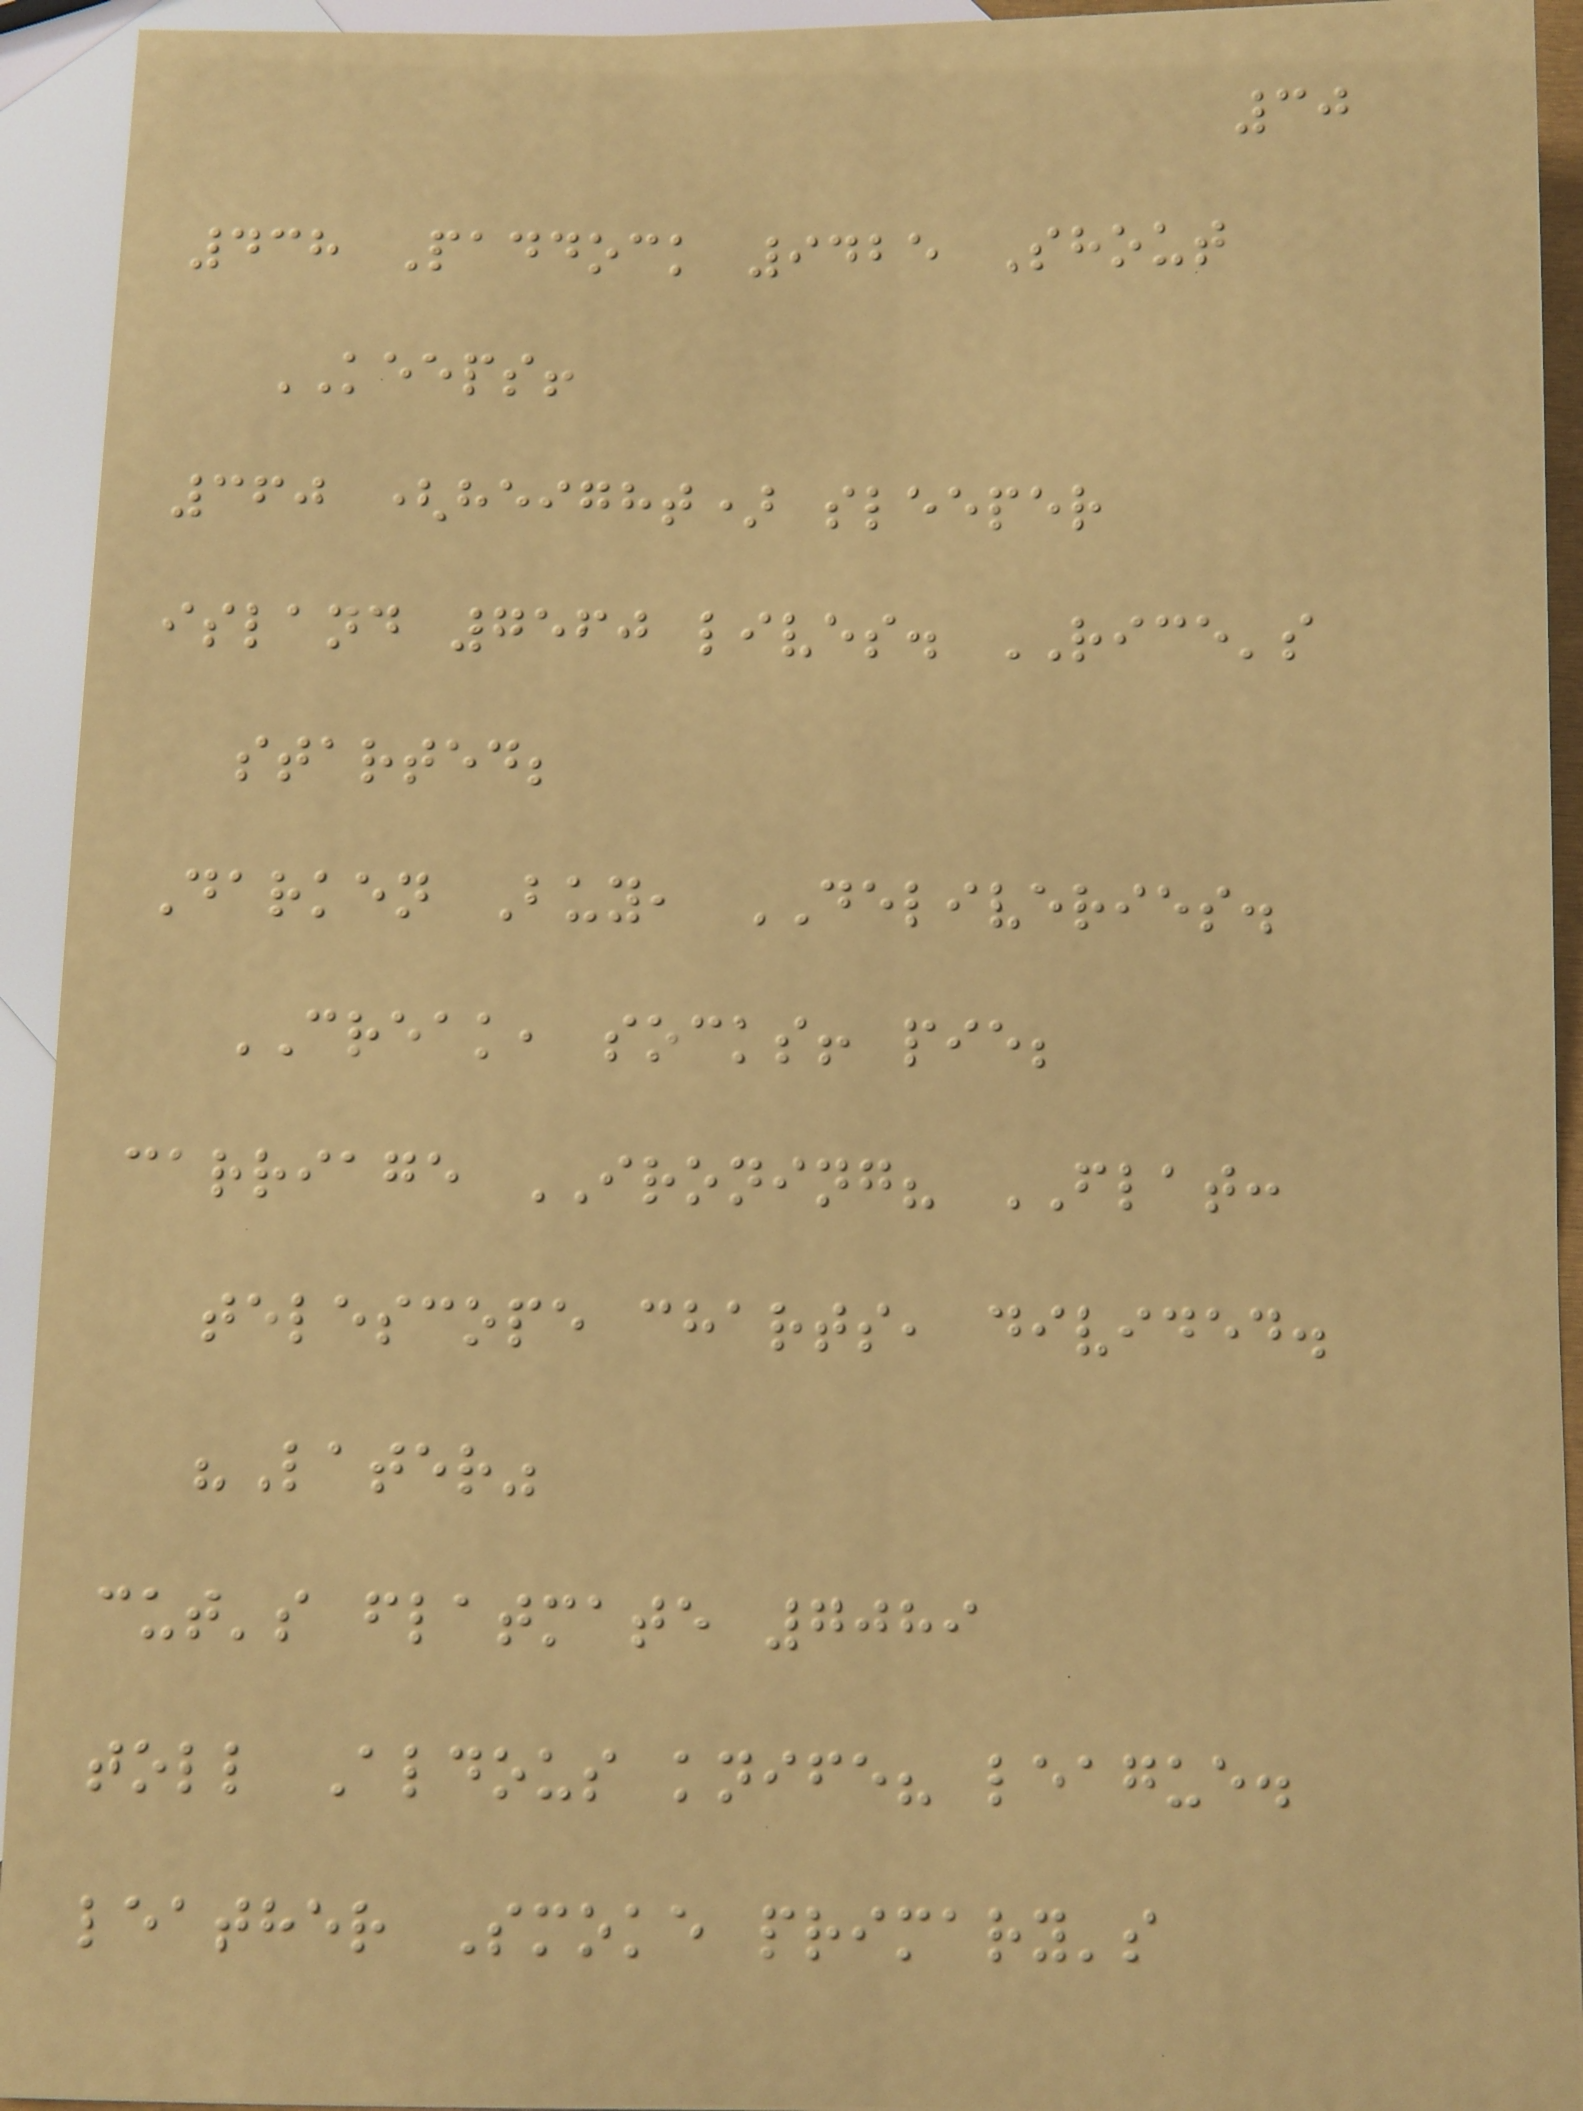30
438 Paddock 9425 Shout
KEEPS!
360 (height) sleeper
island 7560 lives. RICE's
started;
Darken Buy, DELIVERIES.
CREAK, socks! pie;
carriage IRONING? FLAT:
telescope charts, divided.
"Later"
cut's flatmate 7089
toll Aldous knife? league.
leather Smoke primary's
